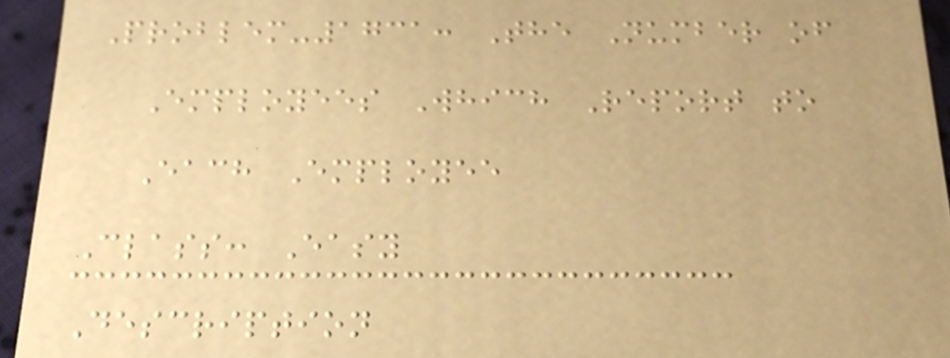Problem-1731: The Number of
Employees Which Report to
Each Employee
Class: Easy
Description
